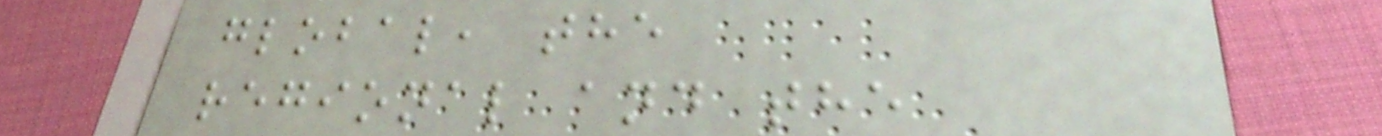global, the
regional and the
